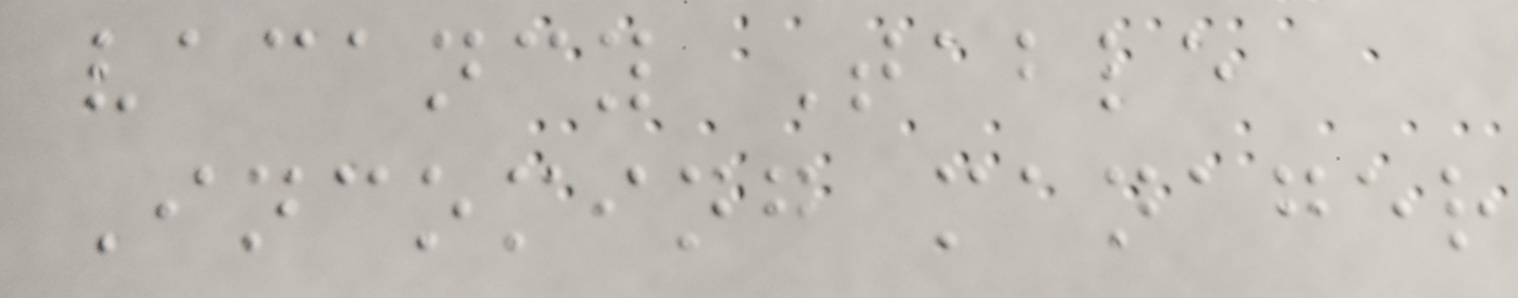vacancy Table
Incoming manager
